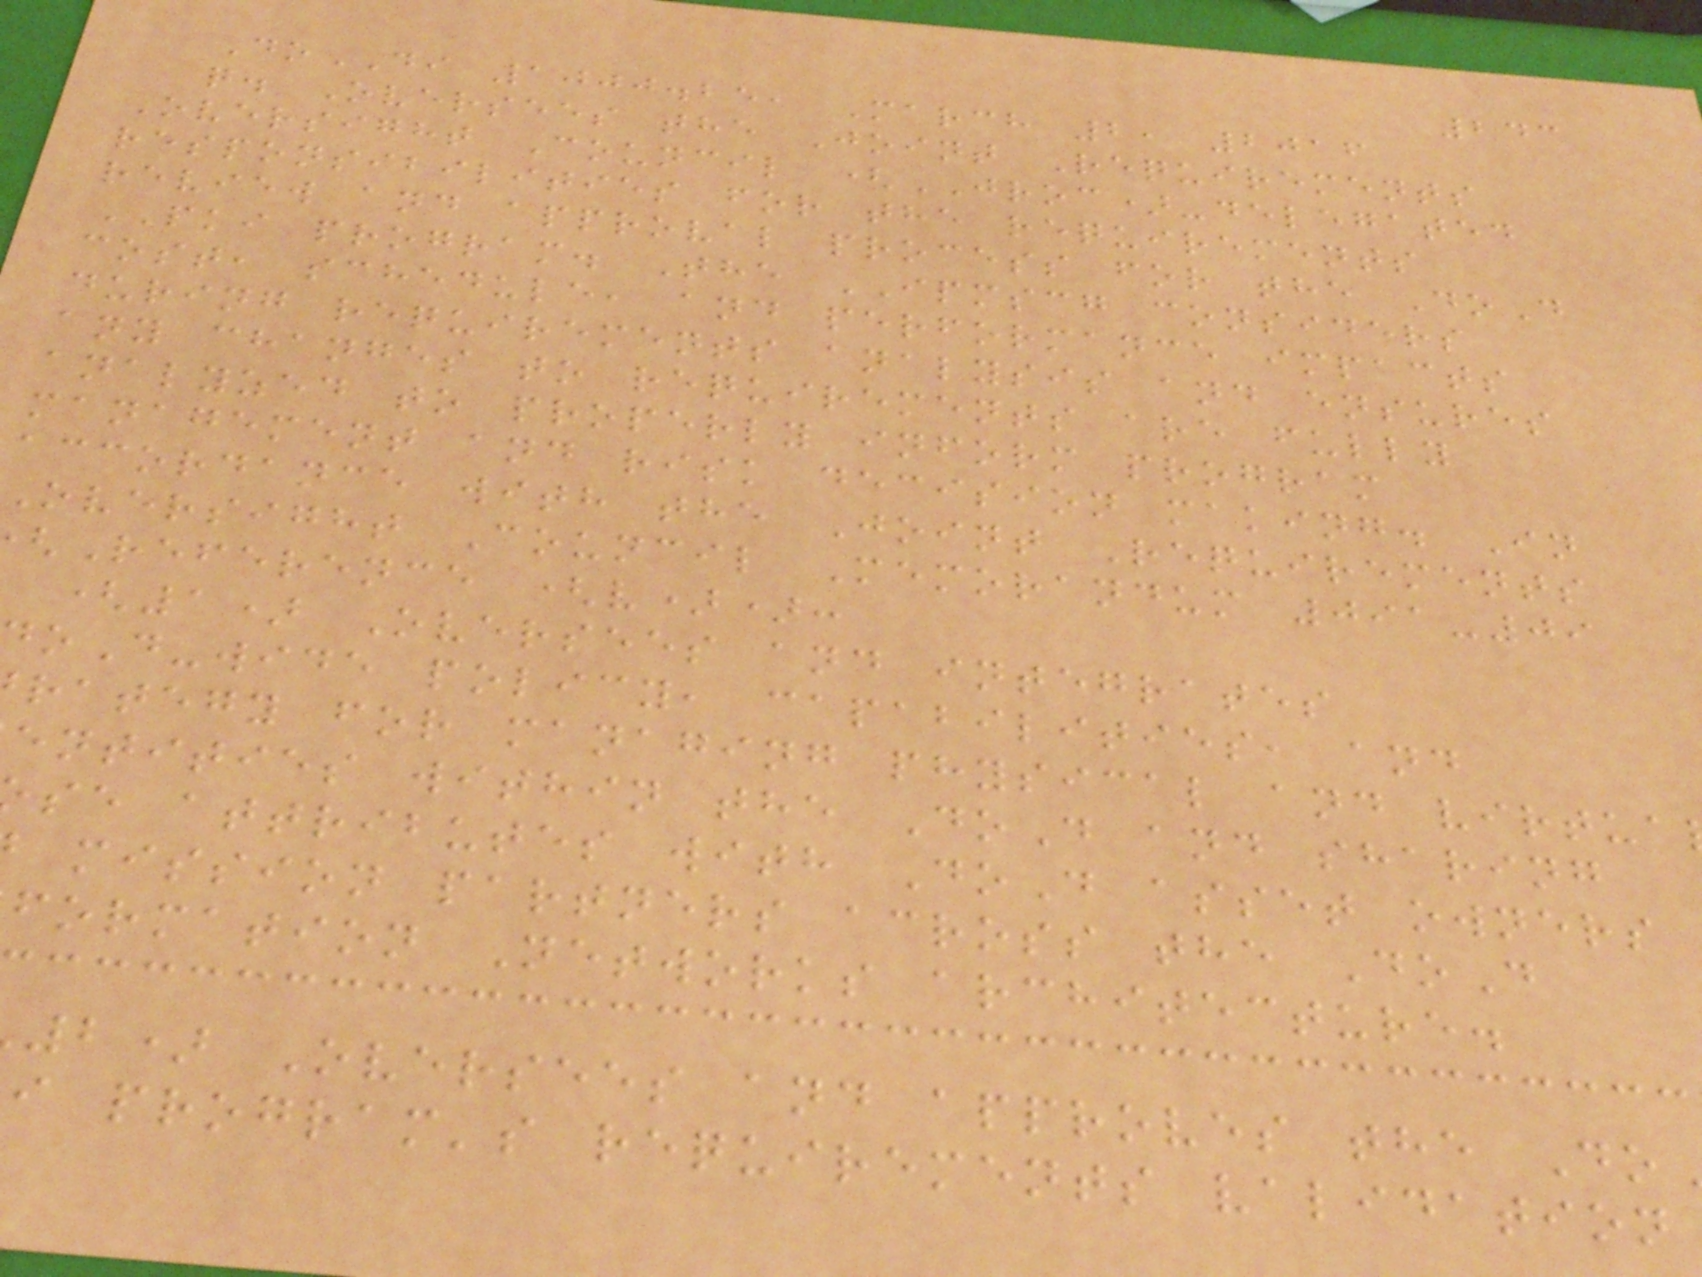243
DoDI 1000.25, March 2, 2016
q. Oversees the Joint Requirements
Oversight Council (JROC)-delegated
responsibilities for the requirements
review and approval process for the DoD
PKI program. The IPMSCG considers
cost, schedule, and performance impacts
during requirements analysis and ensures
any changes to requirements are fully
analyzed to properly inform program
management and risk decision making. In
accordance with the Joint Requirements
oversight Council Memorandum 091-09
Reference (v)):
(1) Oversees and integrates
oD-wide policy, capabilities, and
rategy for managing physical and virtua
entities within the DoD and sharing
se attributes with DoD asset owners
mission partners across the DoD
formation Networks architecture.
2) Oversees and approves the Do
i program's requirements validation
